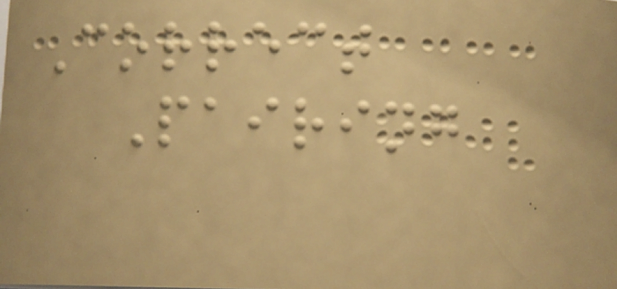Correct
Pairing
